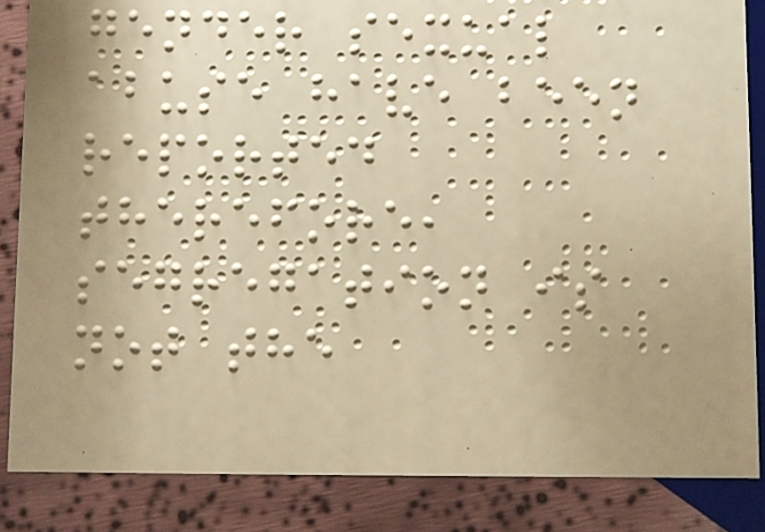gender sexual
abuse have been
reported
therefore,
segregation is
not the
